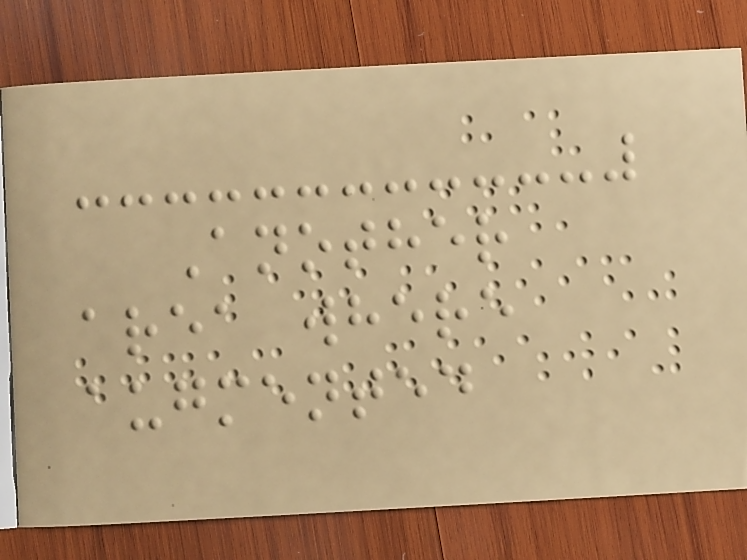Another
area where
augmented
